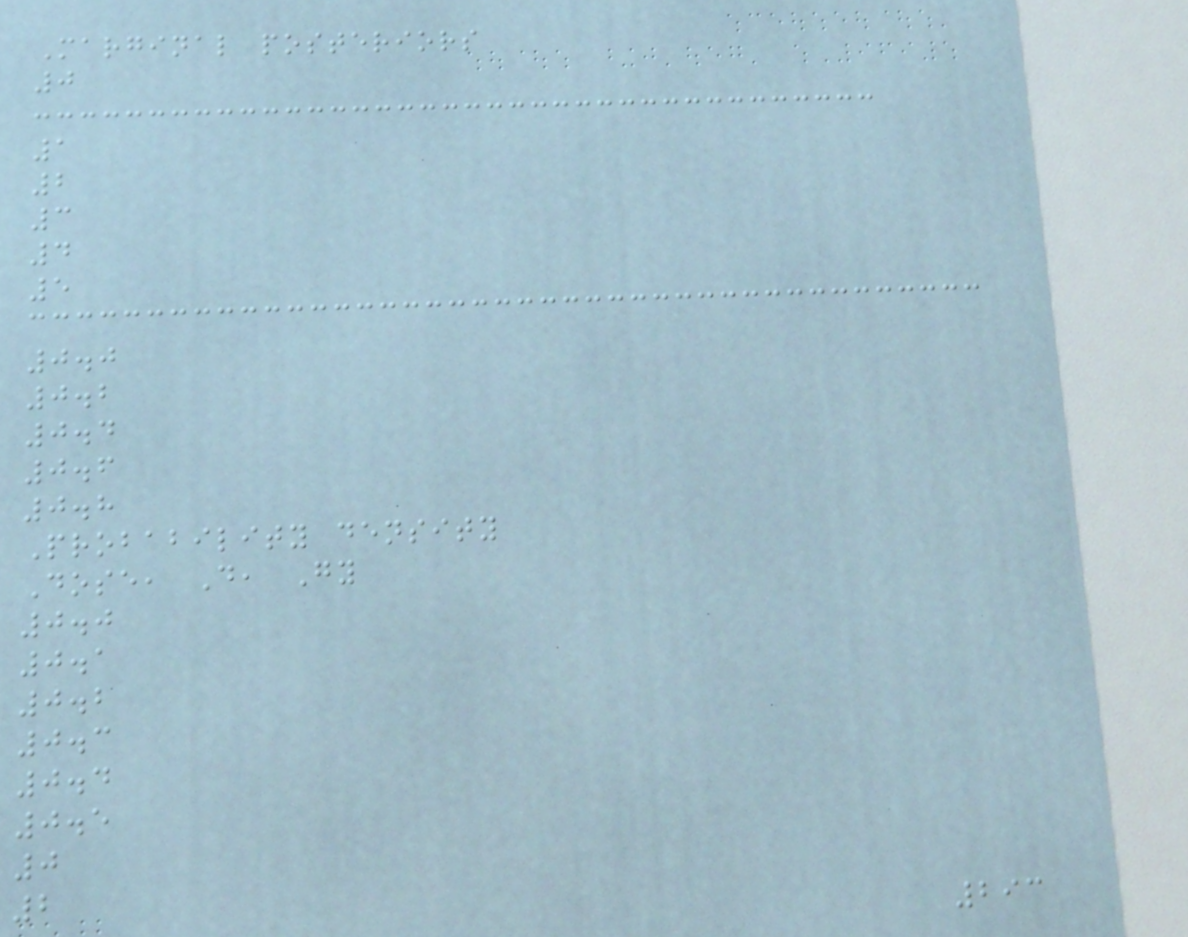Marginal posteriors
0
1
2
3
4
5
0.0
0.2
0.4
0.6
0.8
Probability density
Dose, D, Gy
0.0
0.1
0.2
0.3
0.4
0.5
0
2
293
